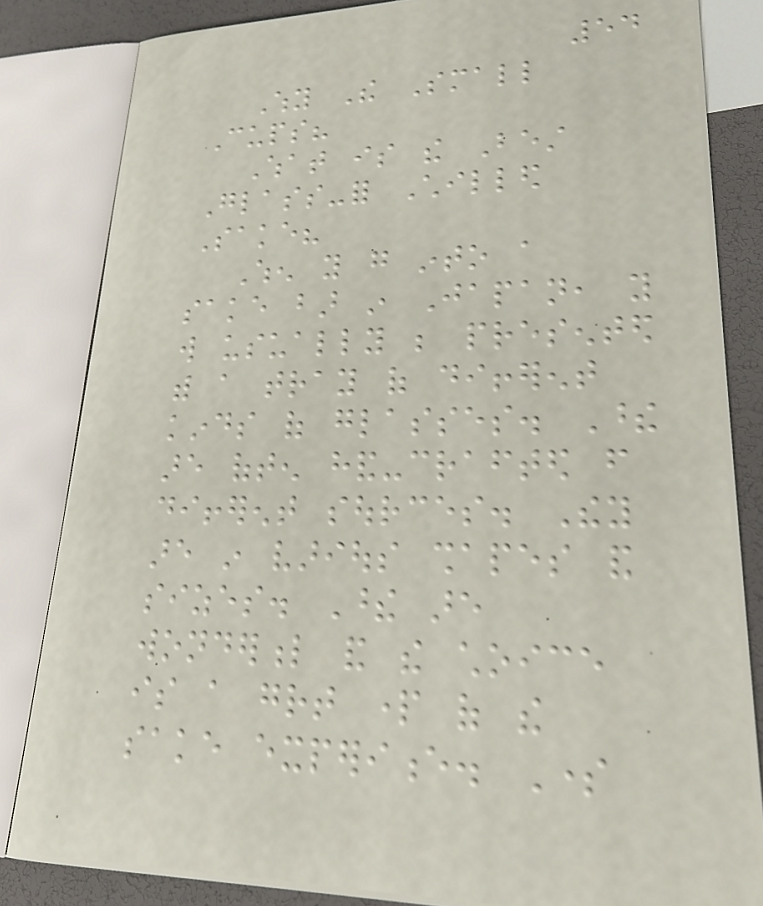54
Why The Small
Cups?
What is the Best
Glass-for Chilled
Sake?
When you go into a
sake bar in Japan, you
will usually be presented
with a tray of different
kinds of glasses. These
are often hand-crafted from
different sources. They
are in various shapes and
sizes. These are
wonderful and the choice
is a great part of the
sake experience. Some
